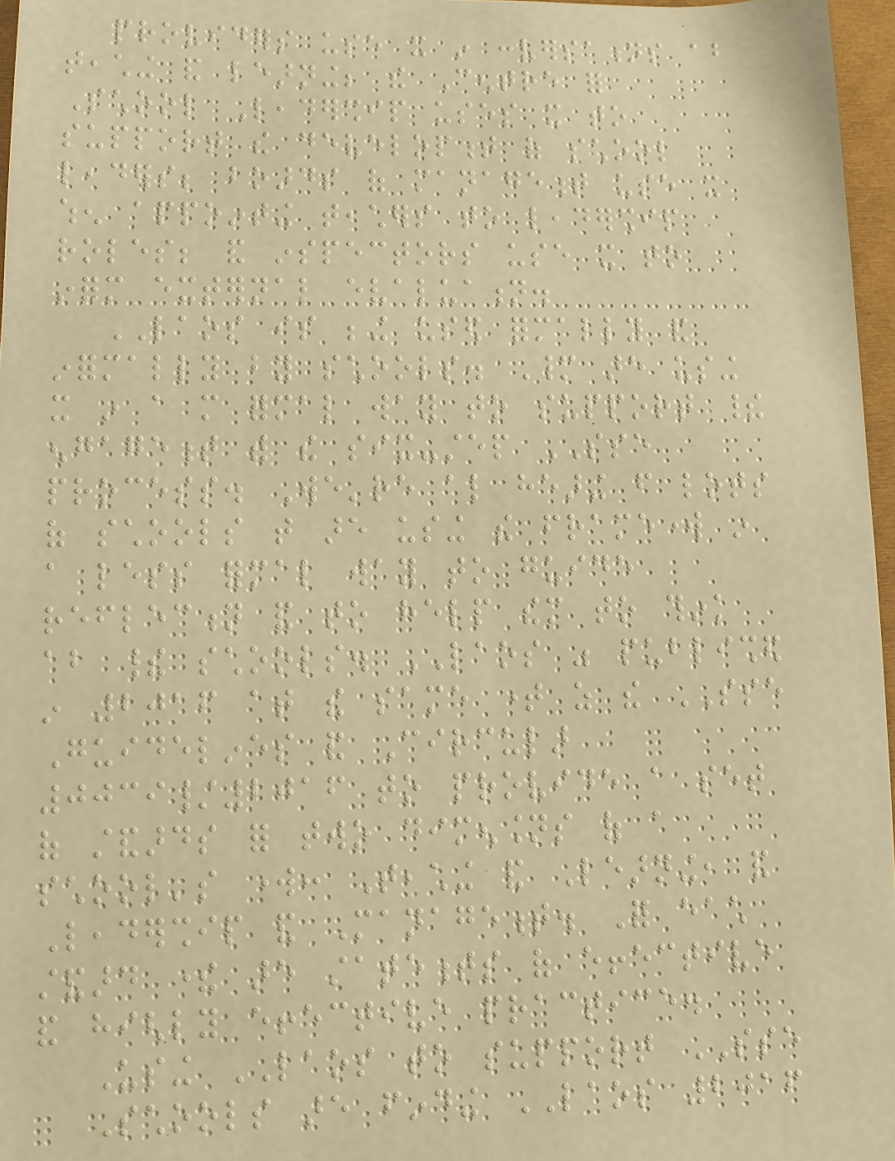providers use it in conversations about
teaching and learning; the Centre for
School Leadership uses it to
support the development of school
leaders; boards of management use it
when appointing teachers to leadership
roles; and inspectors use it to
inform external evaluation.
LAOS is being used formally and
informally by schools. Many are using
it in a more formal way to support their
engagement with the six-step SSE
process. We're also hearing from lots
of schools that are using the framework in
a less formal way to guide
reflection and to help them to think
about their schools. LAOS was published
in 2016 at the same time as the SSE
Guidelines and Circular
0039/2016 to provide a set
of standards for two dimensions of a
school's work: Teaching and Learning, and
Leadership and Management. For each
standard there are statements of effective
and highly effective practice.
Using LAOS to support SSE
Schools are finding LAOS 2016
